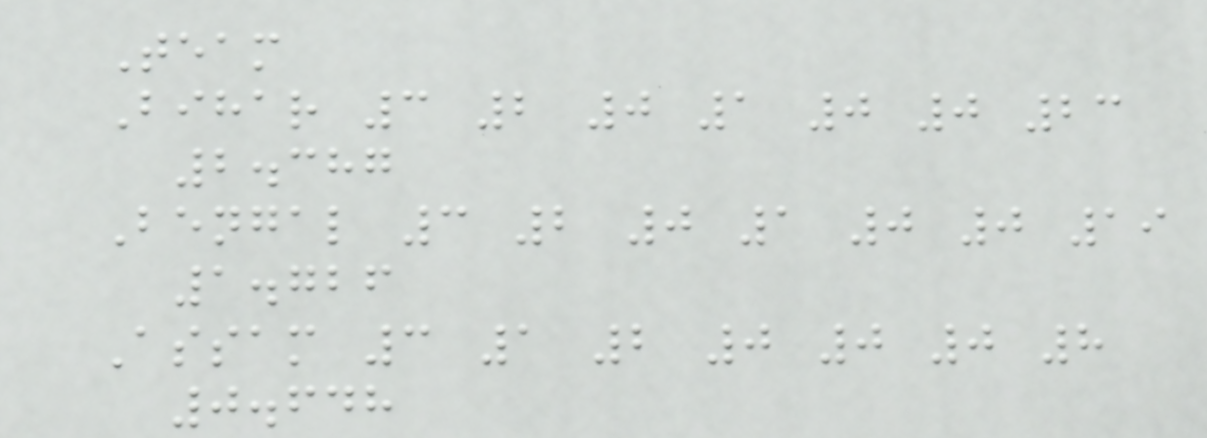Team
Bihar 3 2 0 1 0 0 23
2.387
Bengal 3 2 0 1 0 0 19
1.726
Assam 3 1 2 0 0 0 8
0.648
